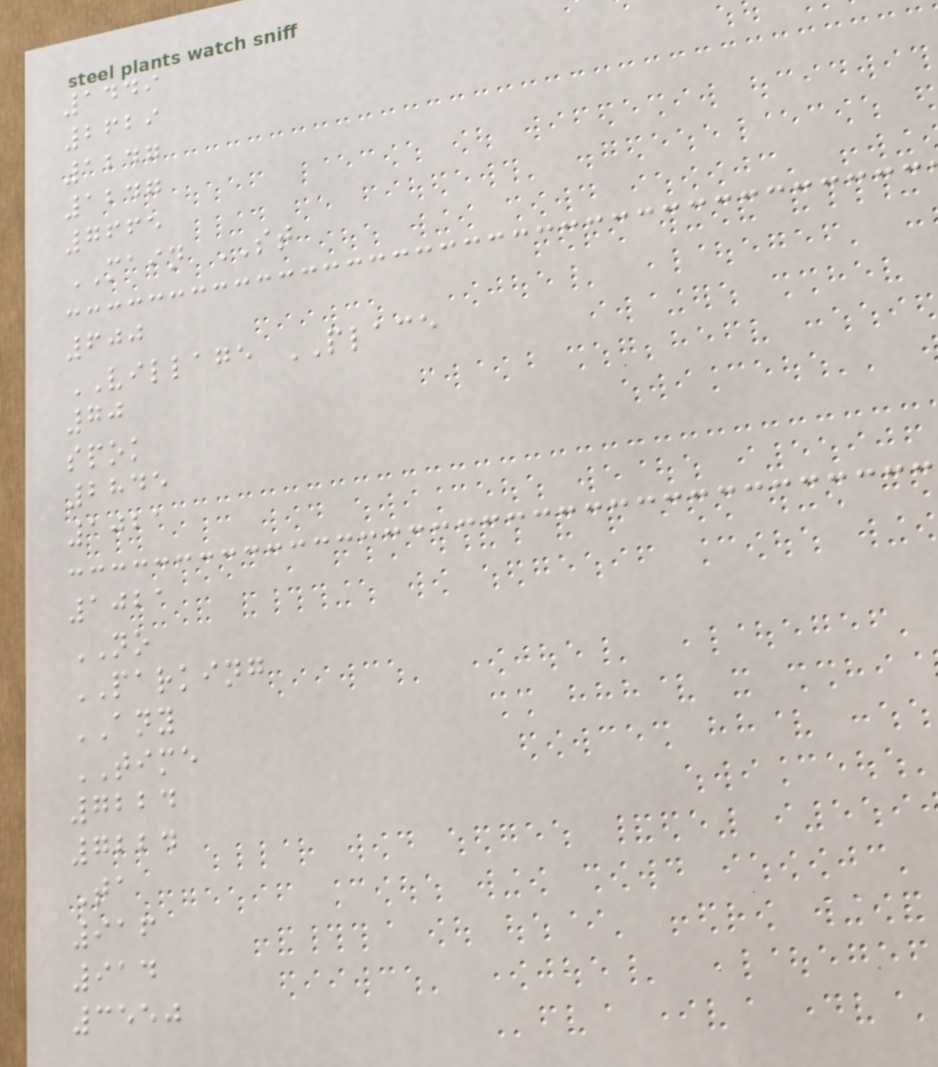1449
2629
1247
1247
7665
MAIN ST
600
VILLAGE PLACE
70
spok
2845
1021
1021
NO
PARKING
ANY
TIME
7224
7224
Ta
916
914
3550
